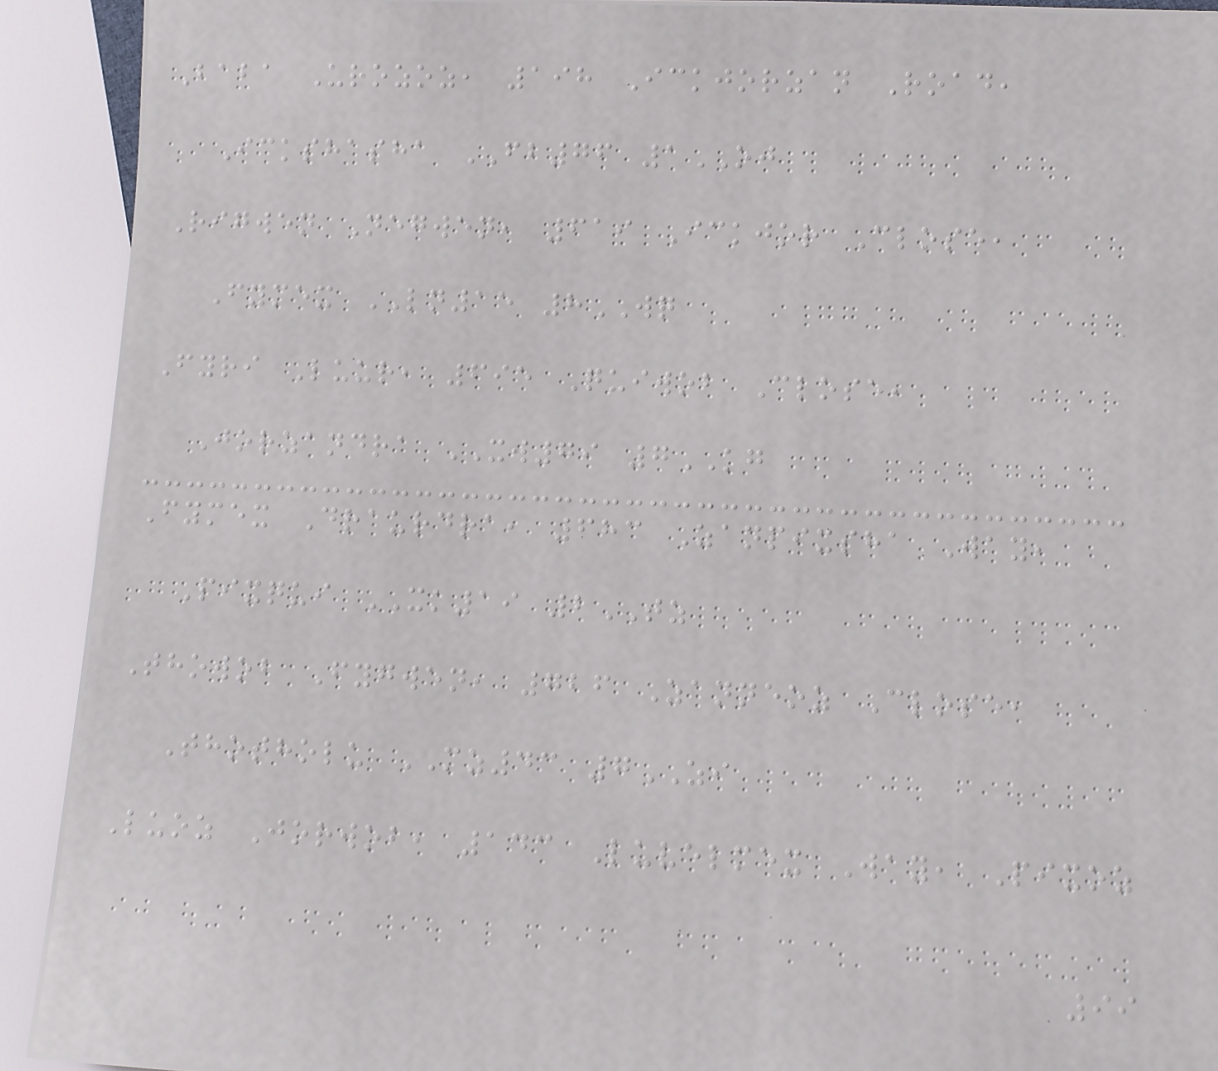Baba Urozoz, 198 Ickjorzan Road,
Ickshasha FB76 1OJ
Rigwen Negwen, 619 Ickjor Close,
Fymex LN15 8WQ
Fyri Luur, 695 Quiwob Close,
Jorzandra XW79 7KG
Fymex Draurdra, 683 Zanpixsha Way,
Pixqui XK19 2TZ
Thowob Fygwen, 726 Zanneoz Close,
Thotholu MZ43 7ZI
Luoz Jorwob, 143 Luvelmex Way, Pixoz
99
